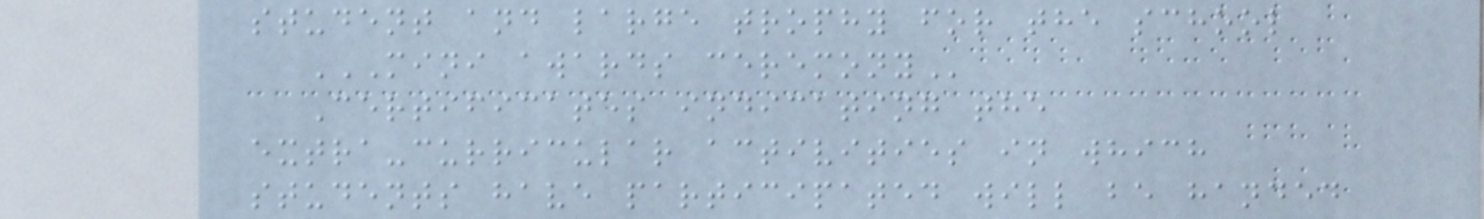student and large trophy for the school
MINI AWARDS CEREMONY
Certificates indicating the
extra-curricular activities in which
students have participated will be handed
